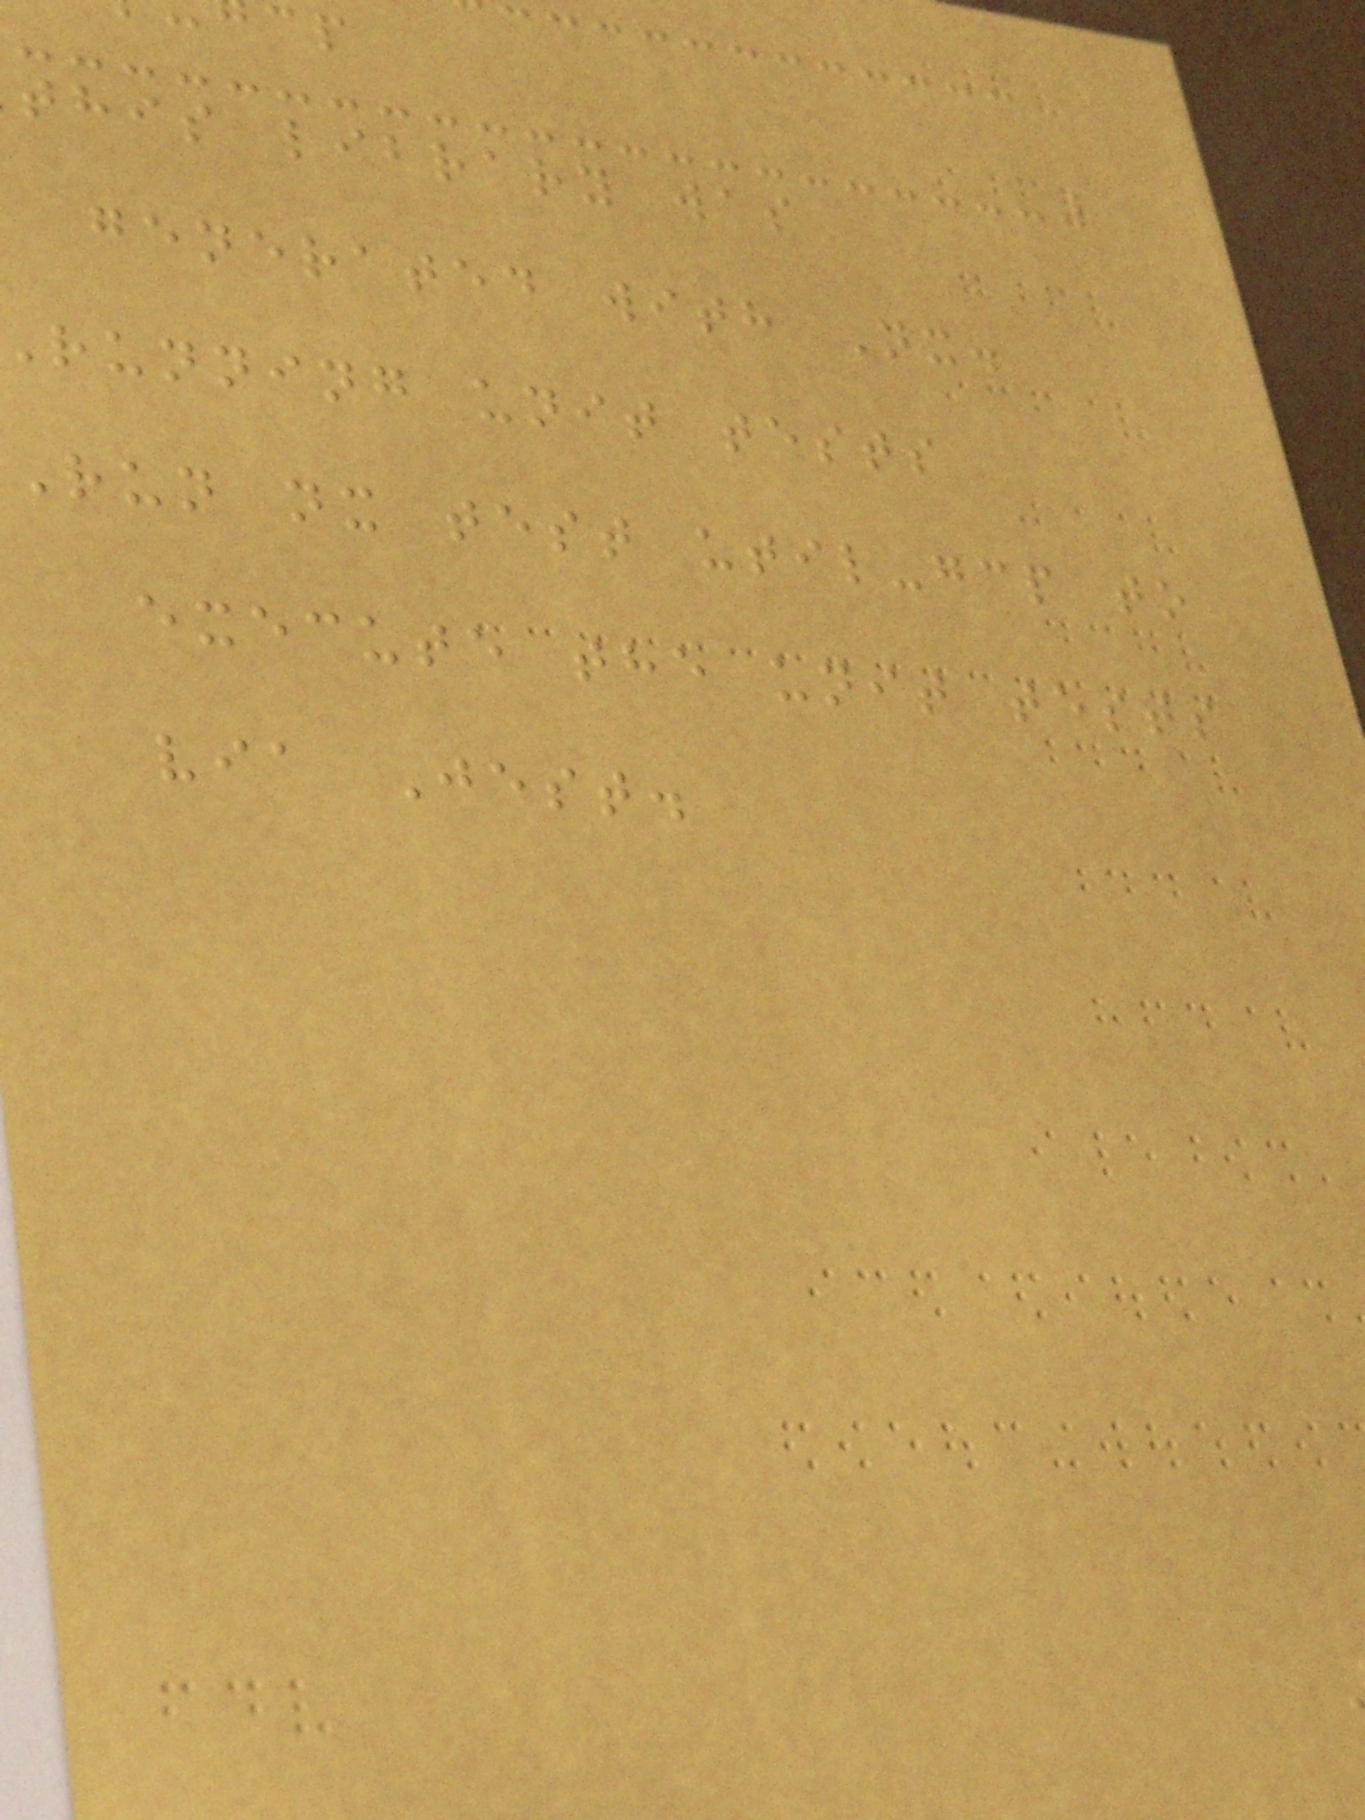this library was
generated with Nx.
running unit tests
Run nx test util-gcp to
execute the unit tests
via Jest.
